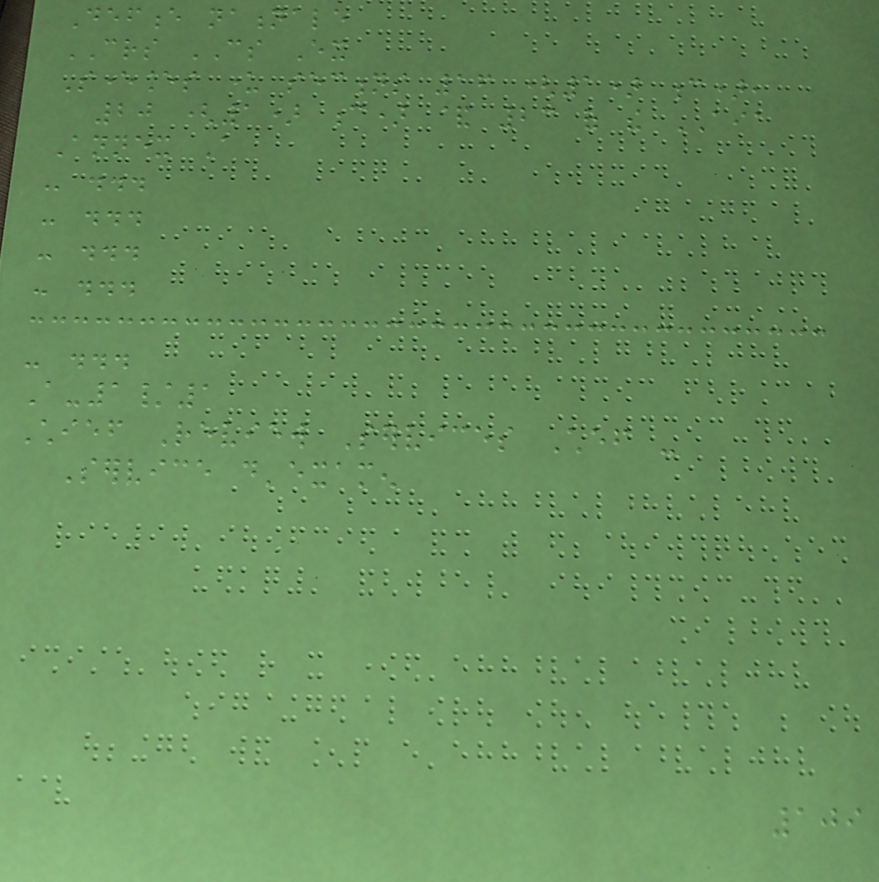Defence nationale
CRS CS Ex
Severances under sections 16 (1) c),
20 (1) c) & 23 of the AIA
Annex A
- ...
- ...
- ...
- ...
- ...
A-1/1
Chief Review Services Chef -
Service d'examen
109
